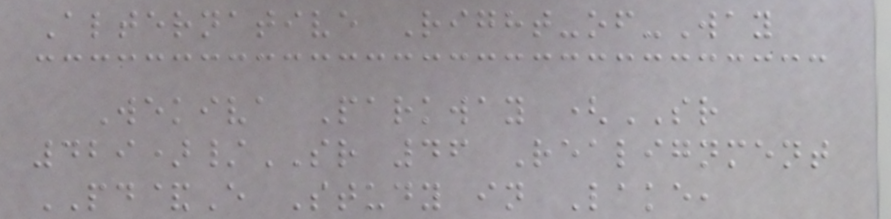Alternative Right-of-Way
Wekiva Parkway (SR
429)/SR 46 Realignment
PD&E Study in Lake,
